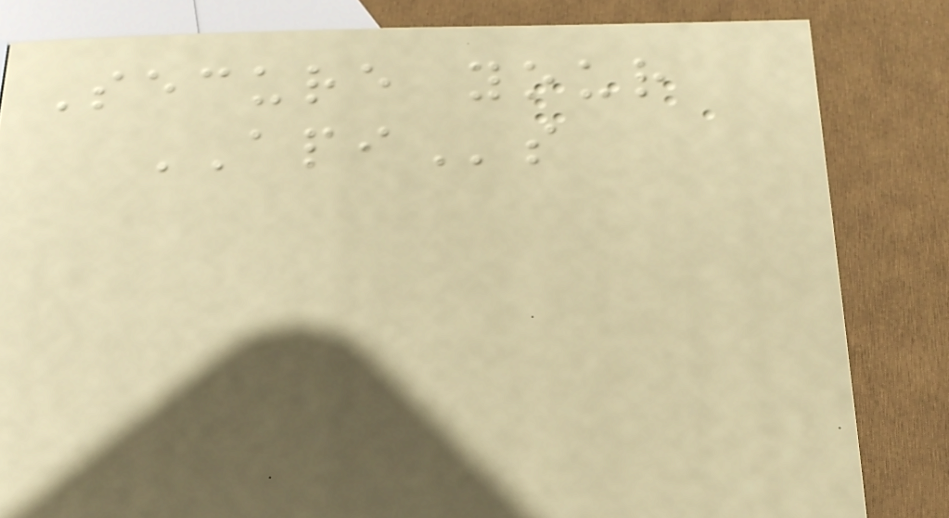Secure your
APIs
